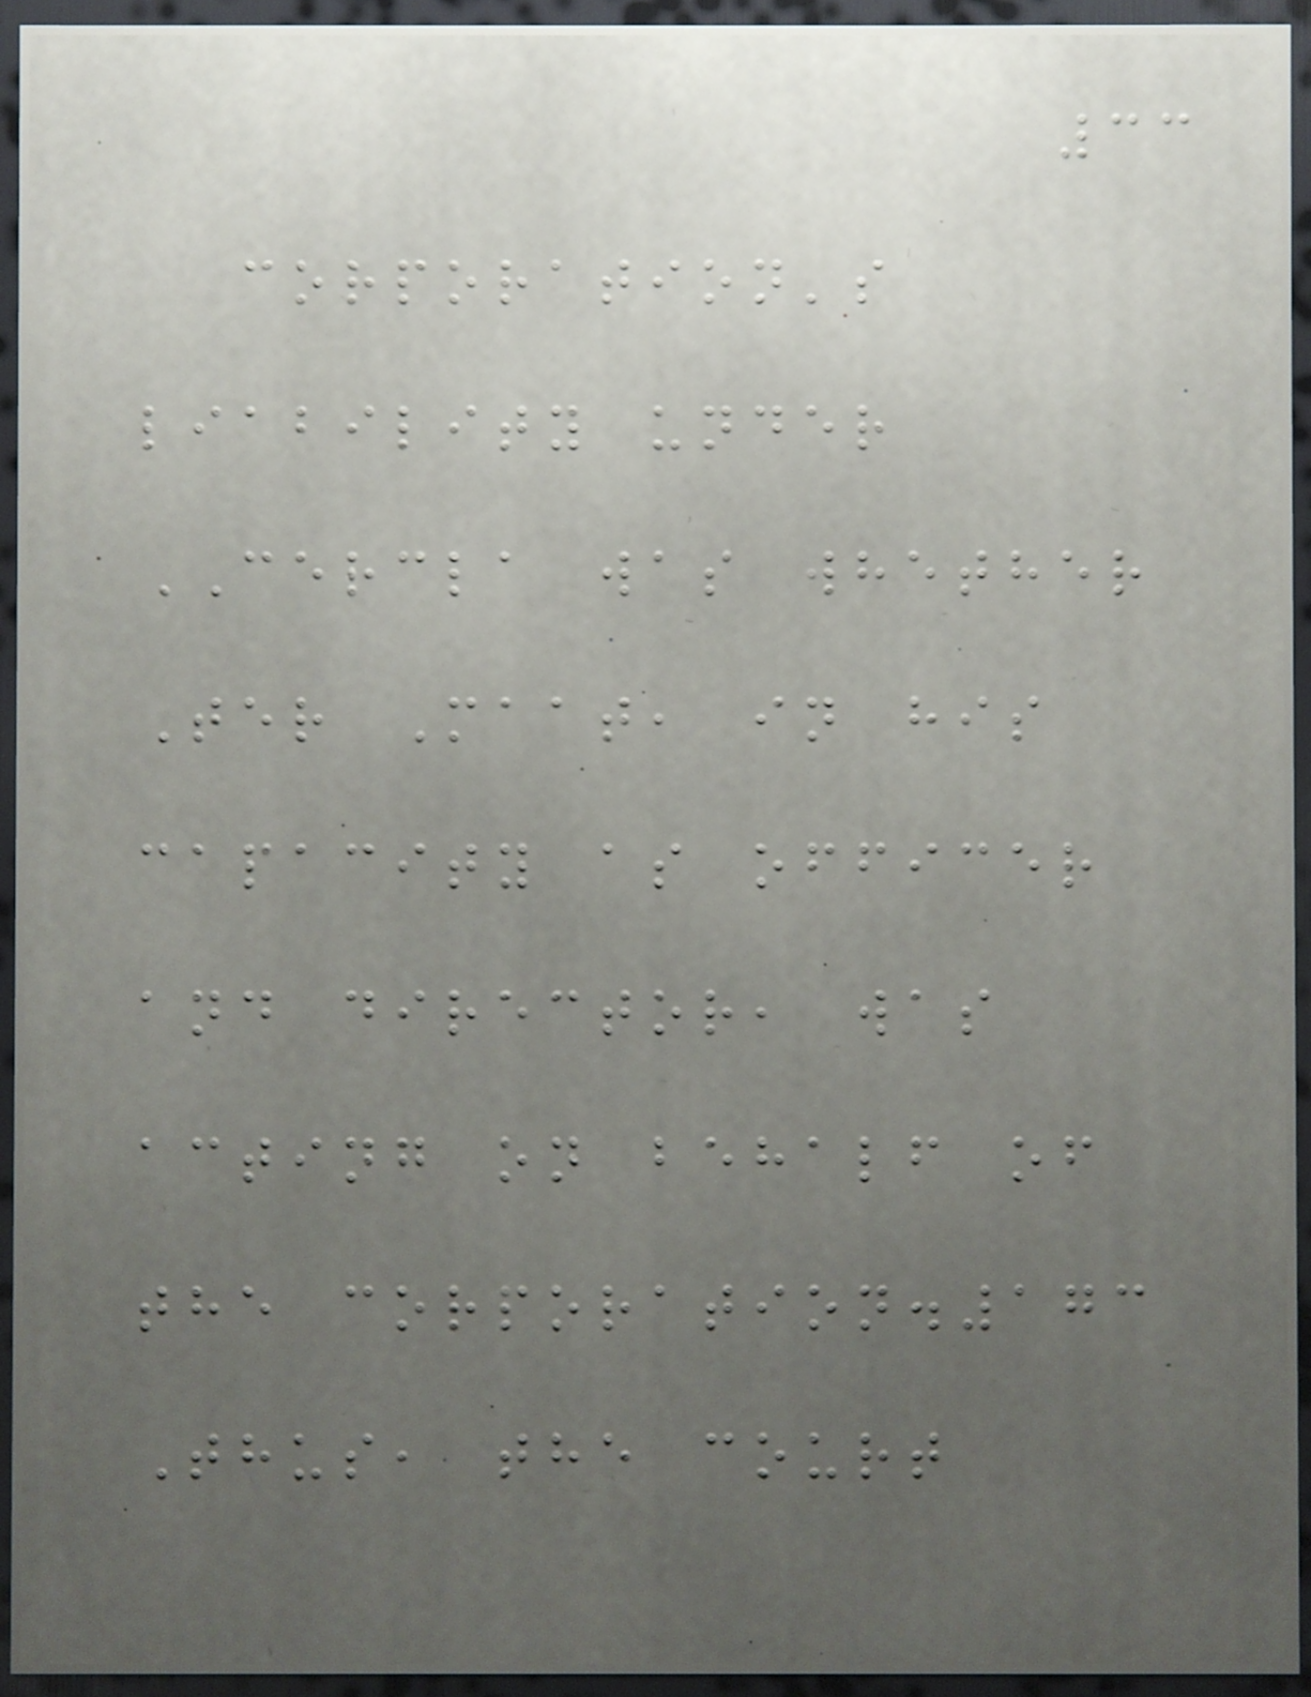33
corporation's
liability under
CERCLA was whether
Ter Maat, in his
capacity as officer
and director, was
acting on behalf of
the corporation.173
Thus, the court
